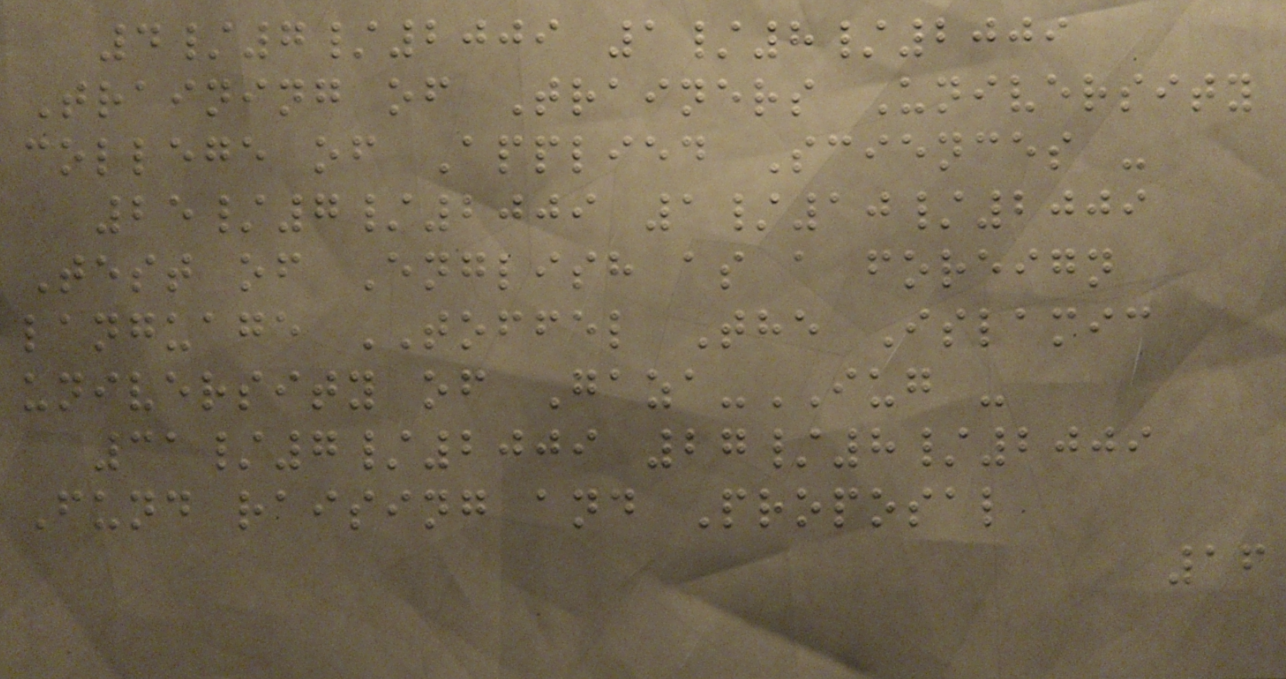4/7/2009 1/8/2009
Training of Trainers University
college of Applied Sciences -
25/7/2009 1/10/2009
Test of English as a foreign
language TOFFEL The Islamic
university of Gaza-IUG -
31/7/2009 27/8/2009
Fund raising and Proposal
16
